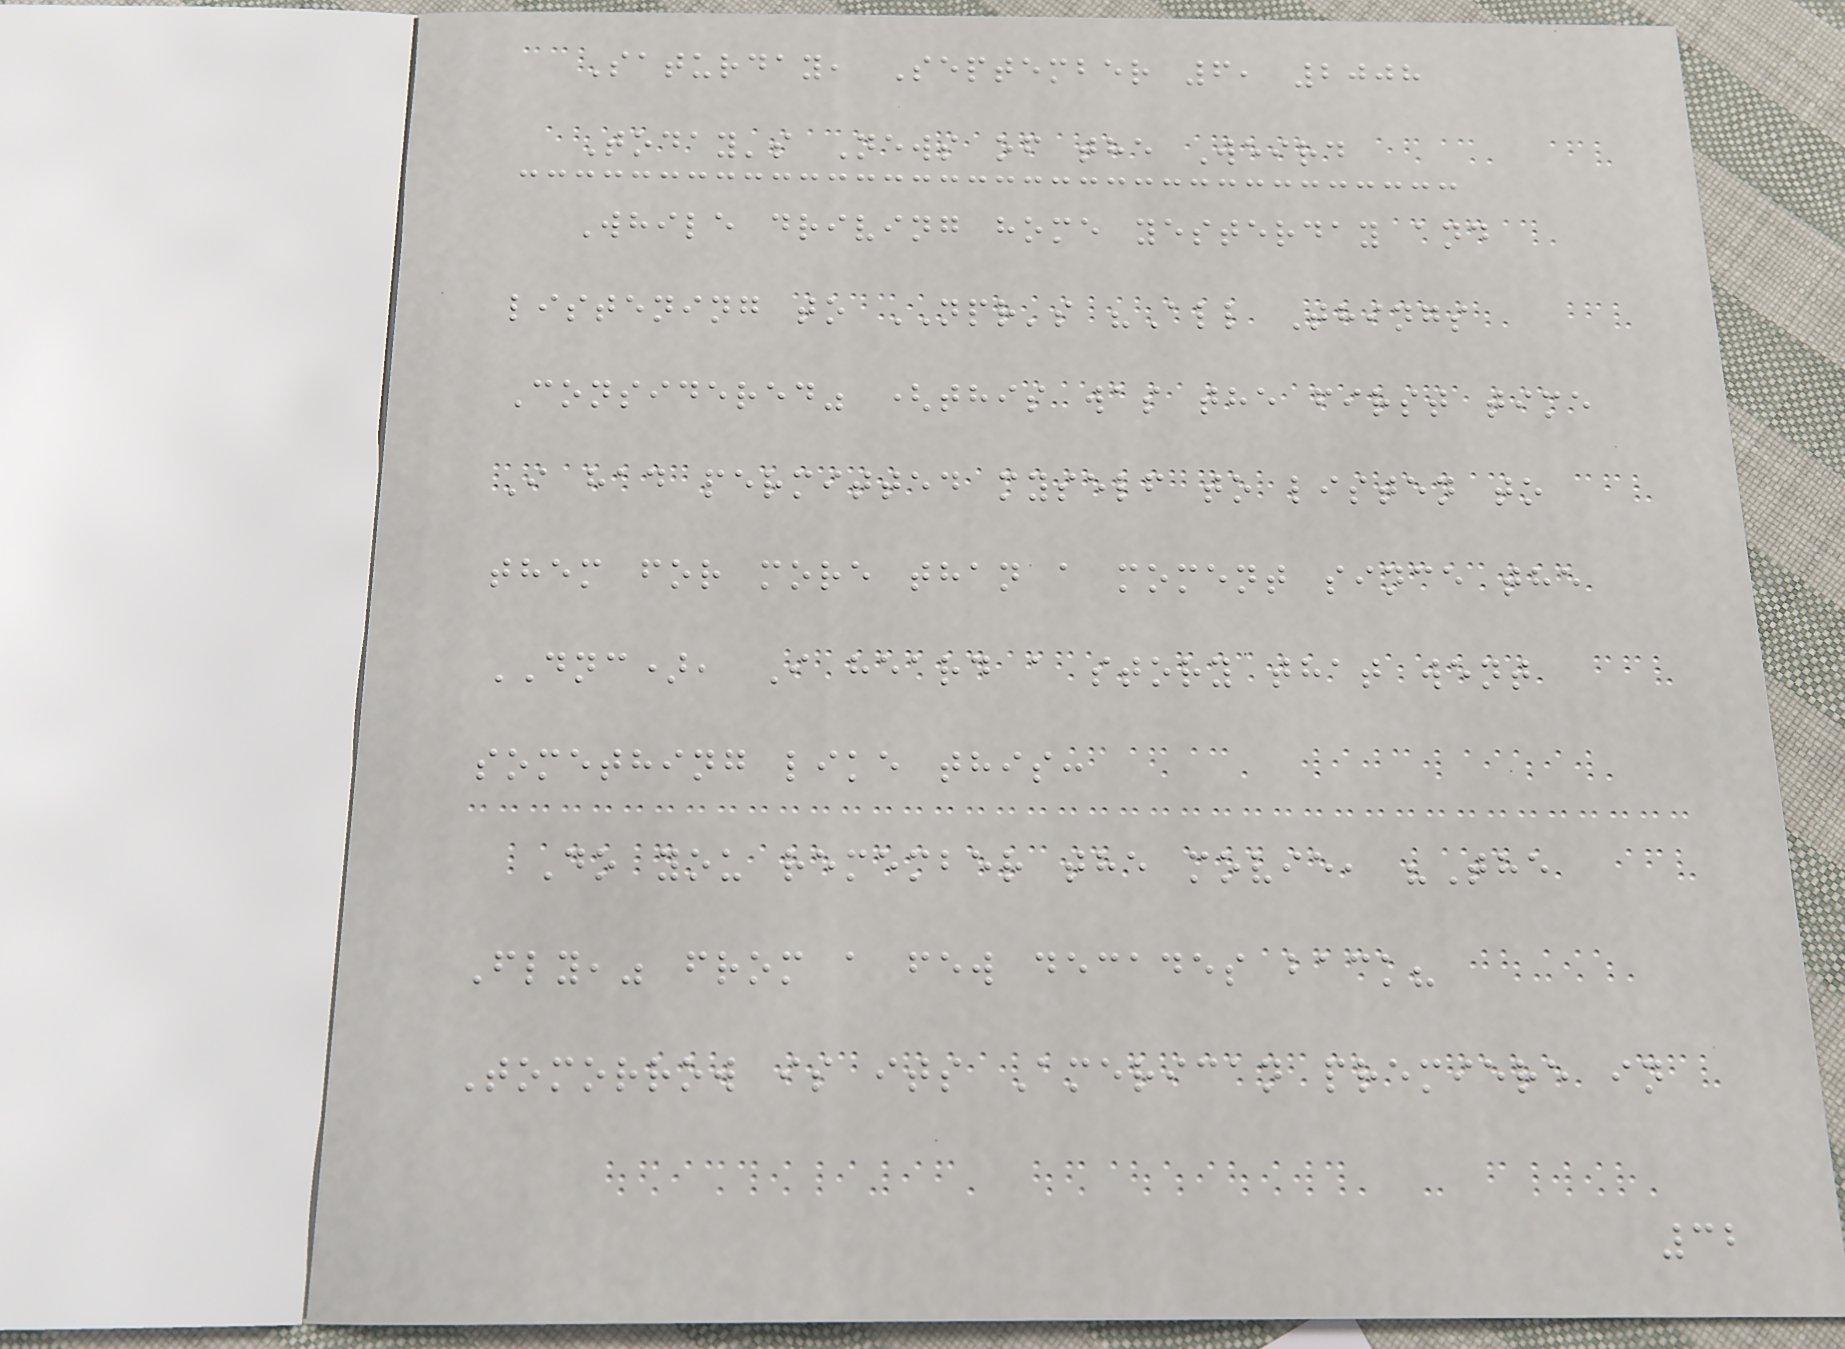Saturday, September 6, 2008
Today's News of the Weird
While driving home yesterday and
listening to NPR's "All Things
Considered" (this was the first time
I had permitted myself to listen to
them for more than a moment since the
DNC), I heard a story that went
something like this:
Do you remember the movie, "The
Fly," from a few decades back?
Tomorrow is its American premiere in
32
